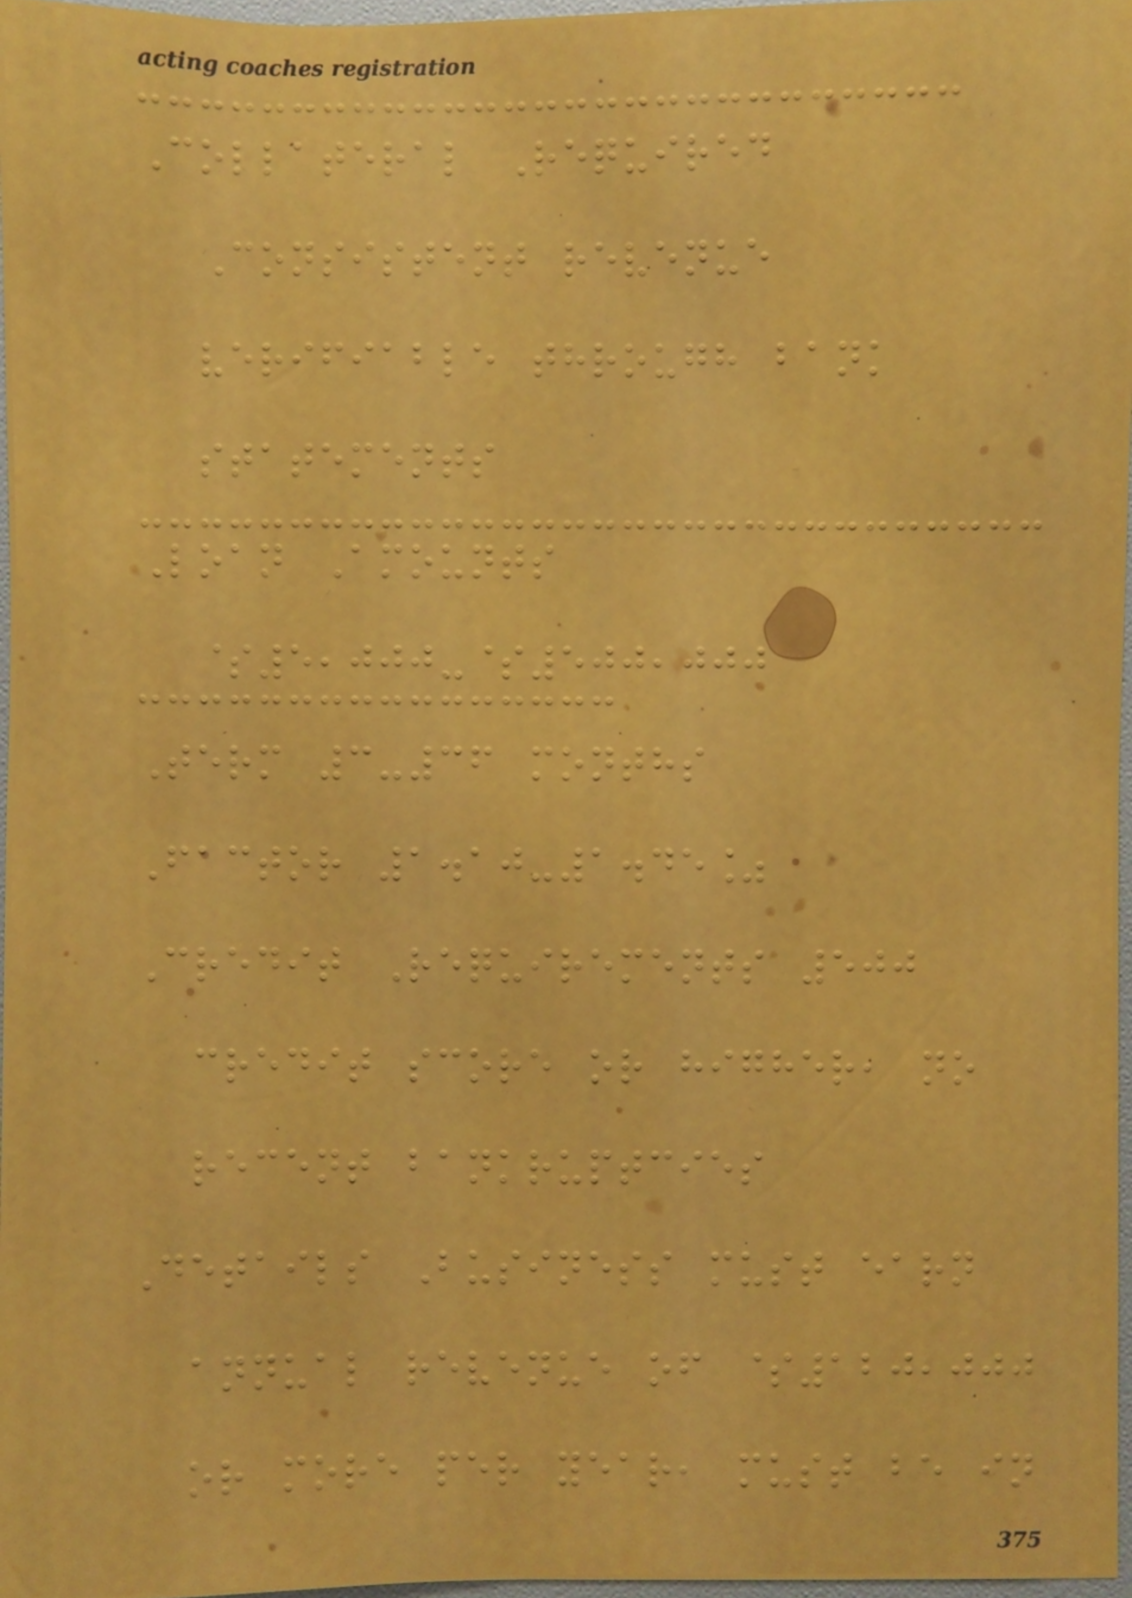Collateral Required
Consistent revenue
verifiable through bank
statements
Loan Amounts
$5,000-$500,000
Term 3-36 months
Factor 1.10-1.45%
Credit Requirements 500
credit score or higher, no
recent bankruptcies
Details Business must earn
annual revenue of $120,000
or more per year, must be in
